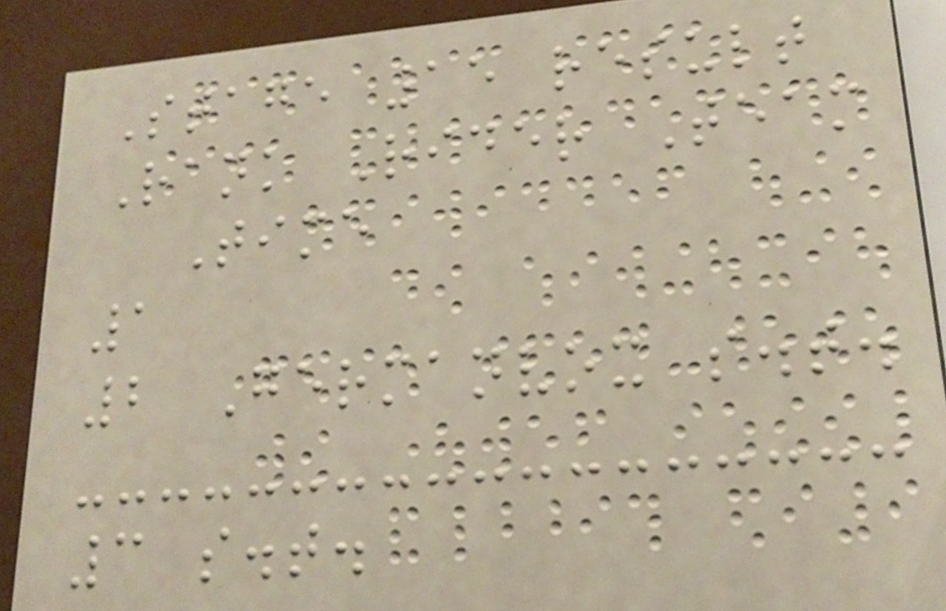Stage 15 result
Rank Rider Team
Time
1
2 Germanvox s.t.
3 s.t.
